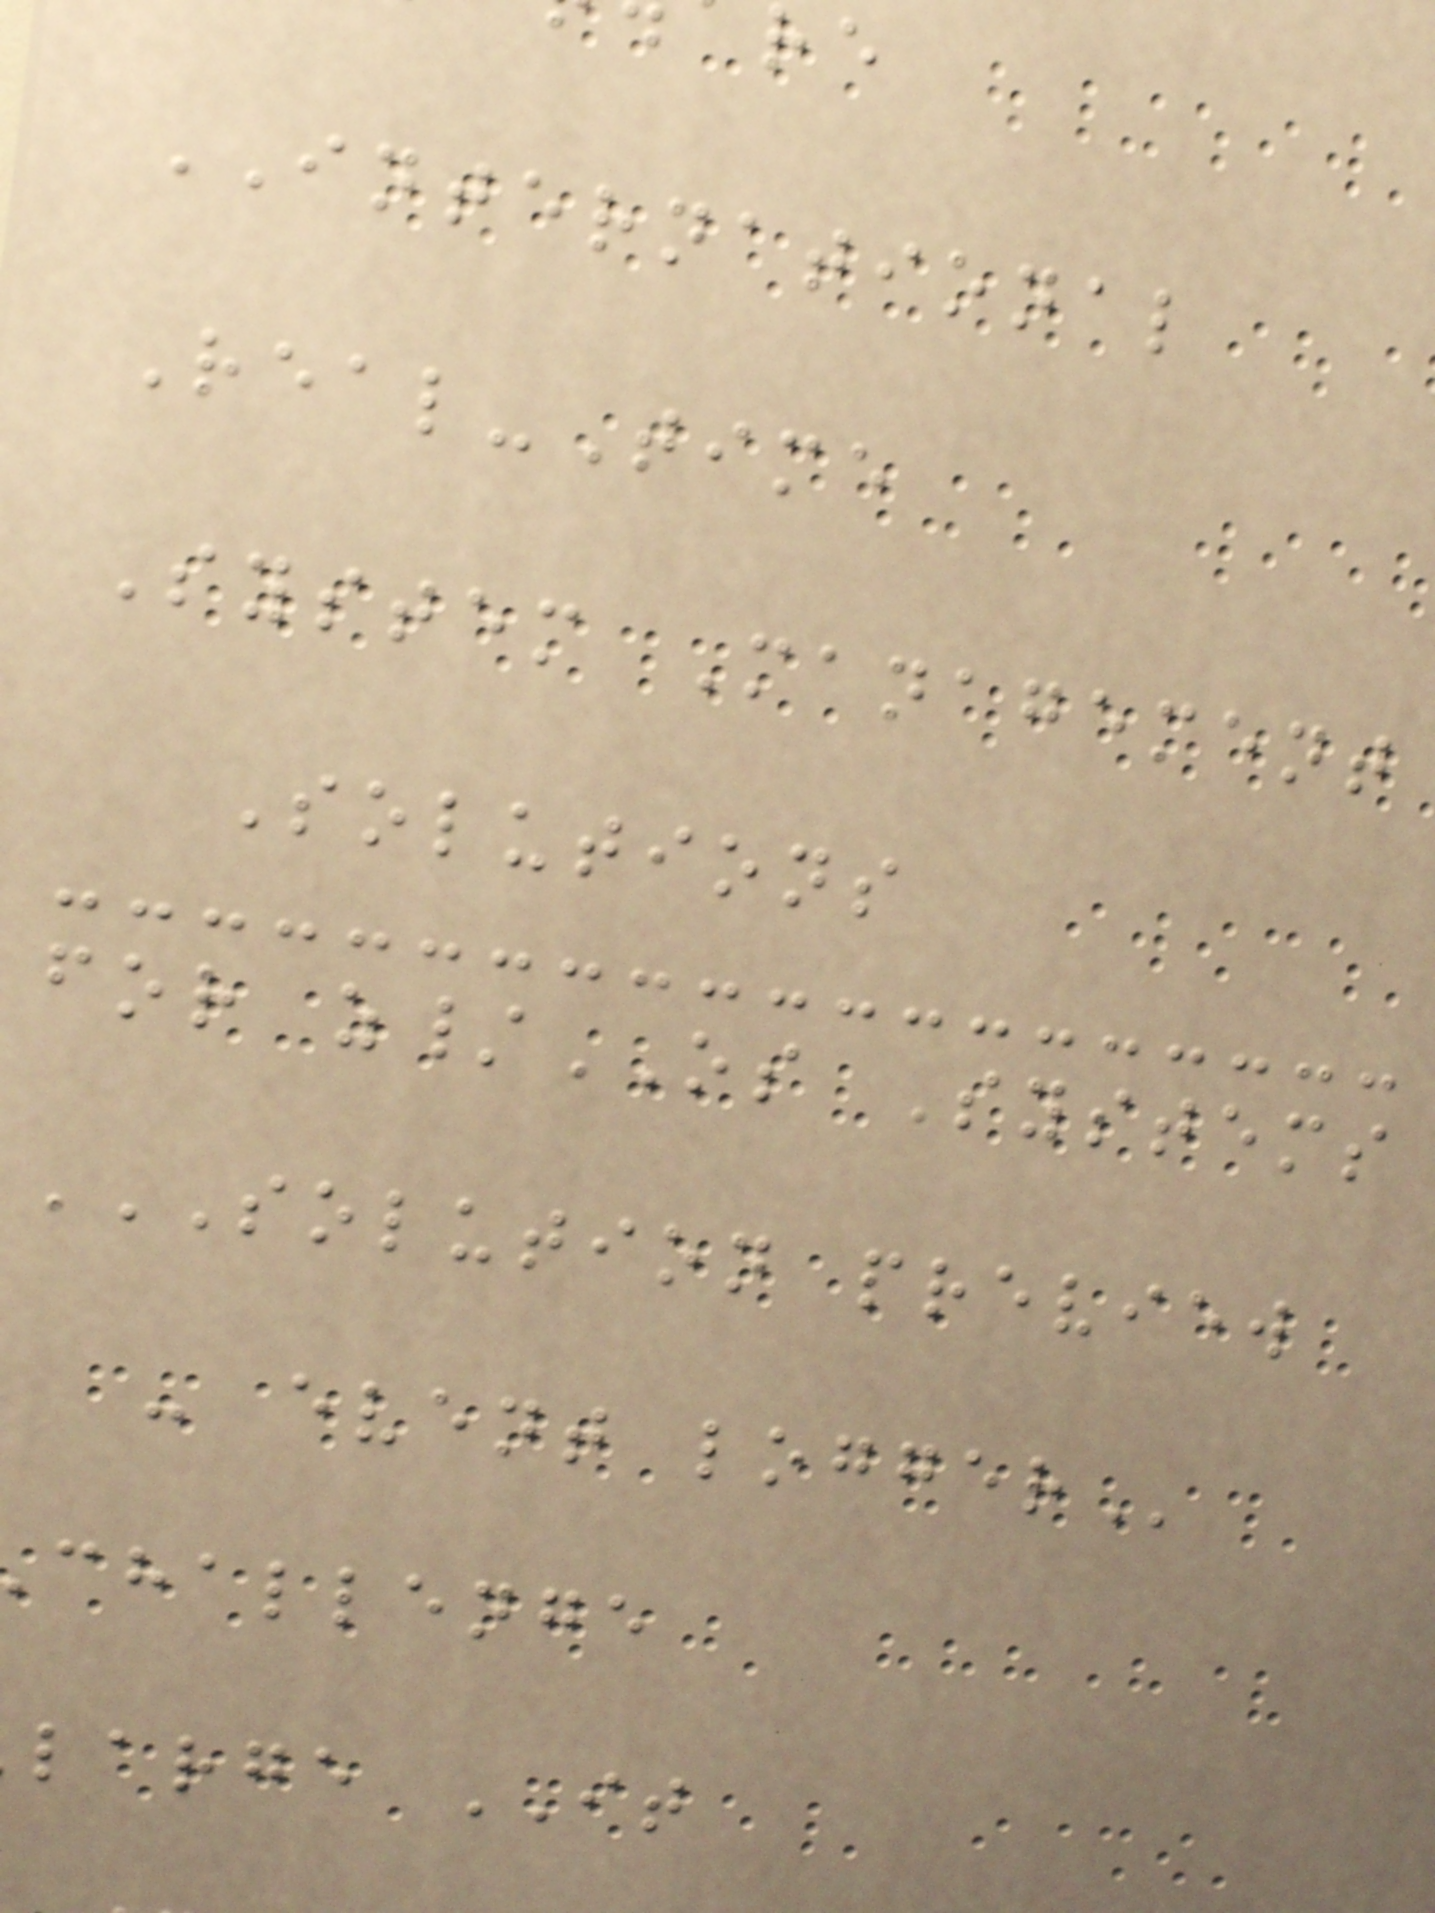INTERNATIONAL
Real-Time
System Management
Solutions
for z/OS Systems
SOLUTION PREVIEW
- event
challenge
large IT
